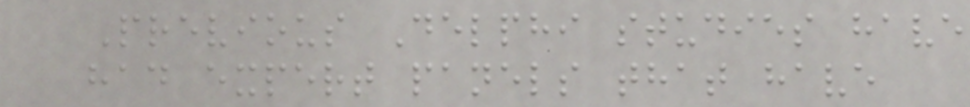Previous Delphi studies have
had expert panels that have
